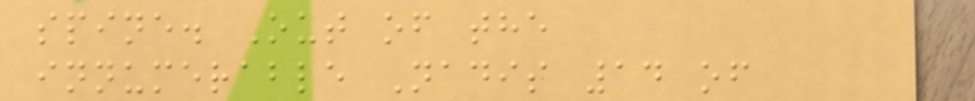spine. Out of the
innumerable Nadis 14 of
